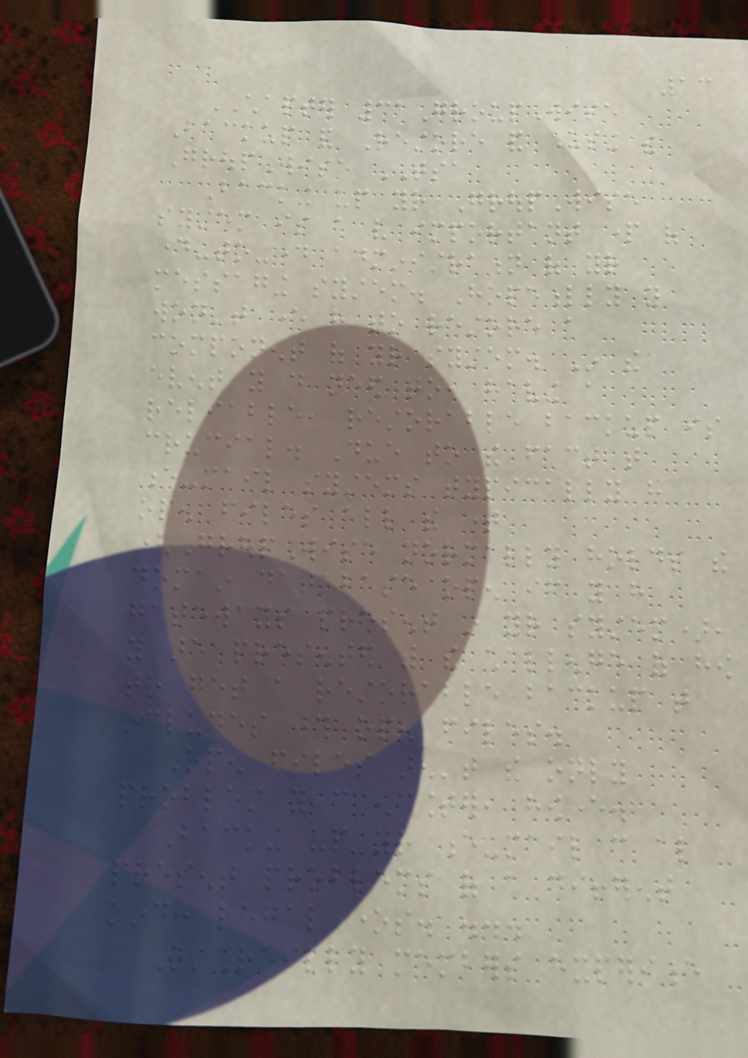13
CHAPTER 31GroupWise
Backup and Restore and Using the
GroupWise TSA
Backing up your GroupWise
system is a very important part of
day-to-day administration of your
messaging system. Hopefully you
won't ever have to restore a
component of your system. In the
event you do need to, having a
reliable, restorable backup is
crucial. Due to the fact that
e-mail systems typically have
open files all the time
(GroupWise normally holds the
domain database open if you have
gateways present in your system),
you are presented with the challenge of how
to get a restorable backup that
includes those open files.
Open files aren't the only
problem you can encounter, however.
Backing up your e-mail can also
present problems of a different
kind: legal ones. ...
O'Reilly members experience
